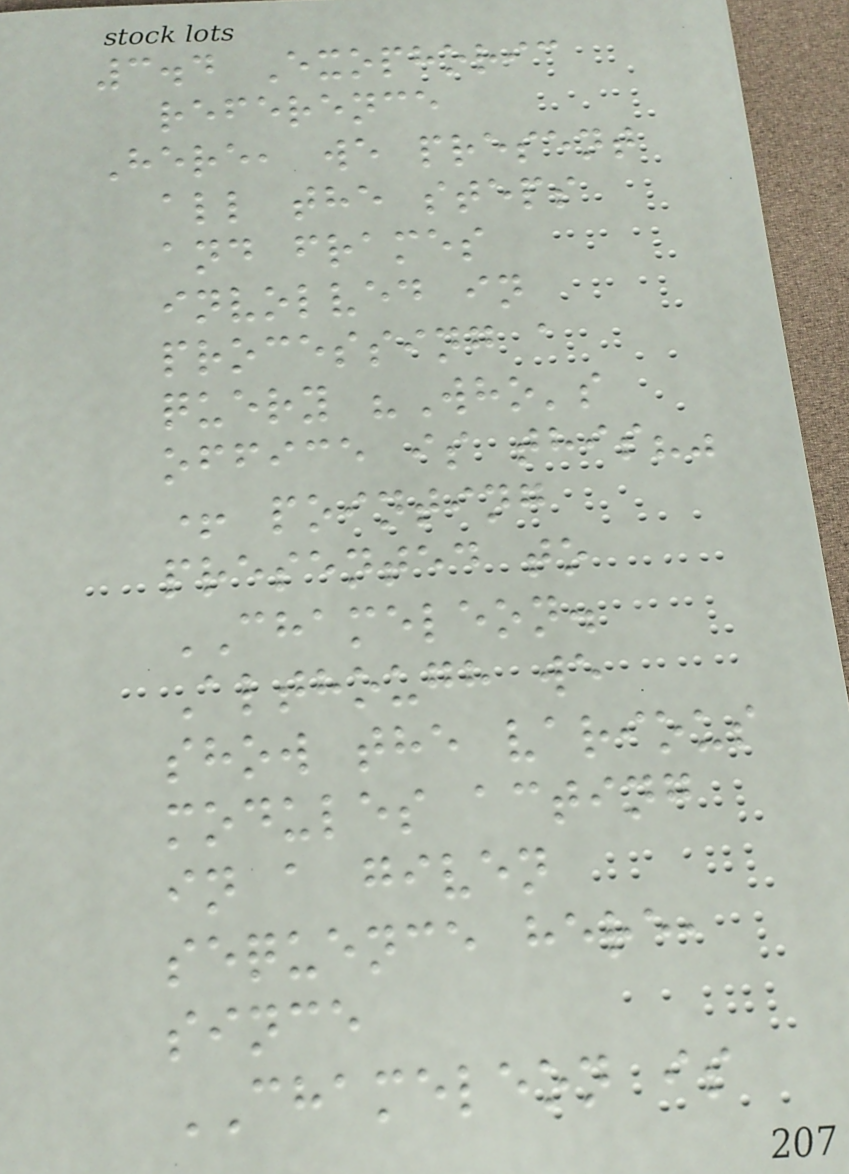3.4 Exophoric
reference
Here, we present
all the steps
and frames
involved in
processing a
query "Who's
office is this?"
+ pointing
presented to
CHAMELEON.
Although we
show the various
modules acting
in a given
sequence here,
since
CHAMELEON is
